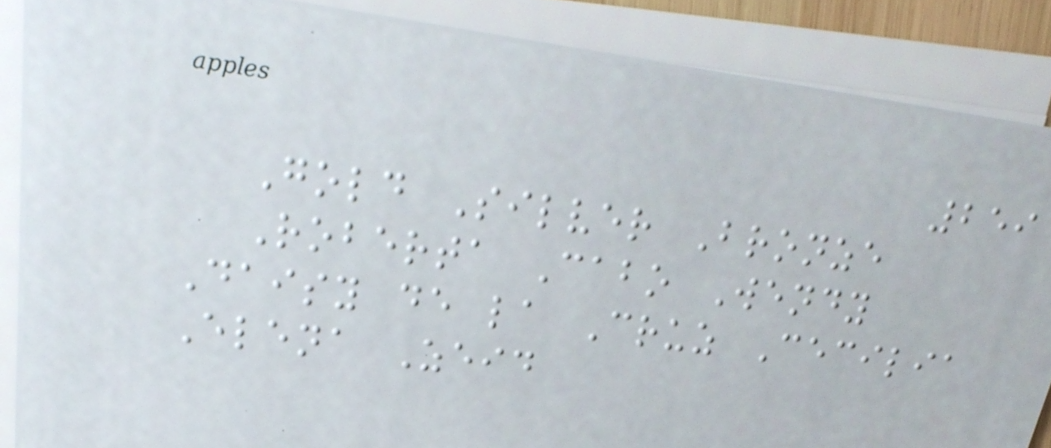259
Gold Silver Bronze
Roberta Cabo Wendy
Daisy de la Cruz Cecilia
Elena Zeid
